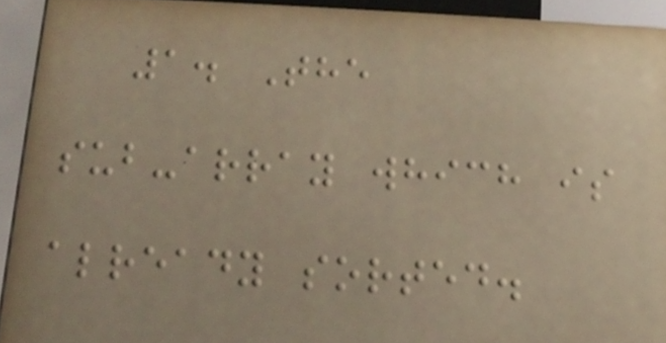1. The
sub-array which is
already sorted.
